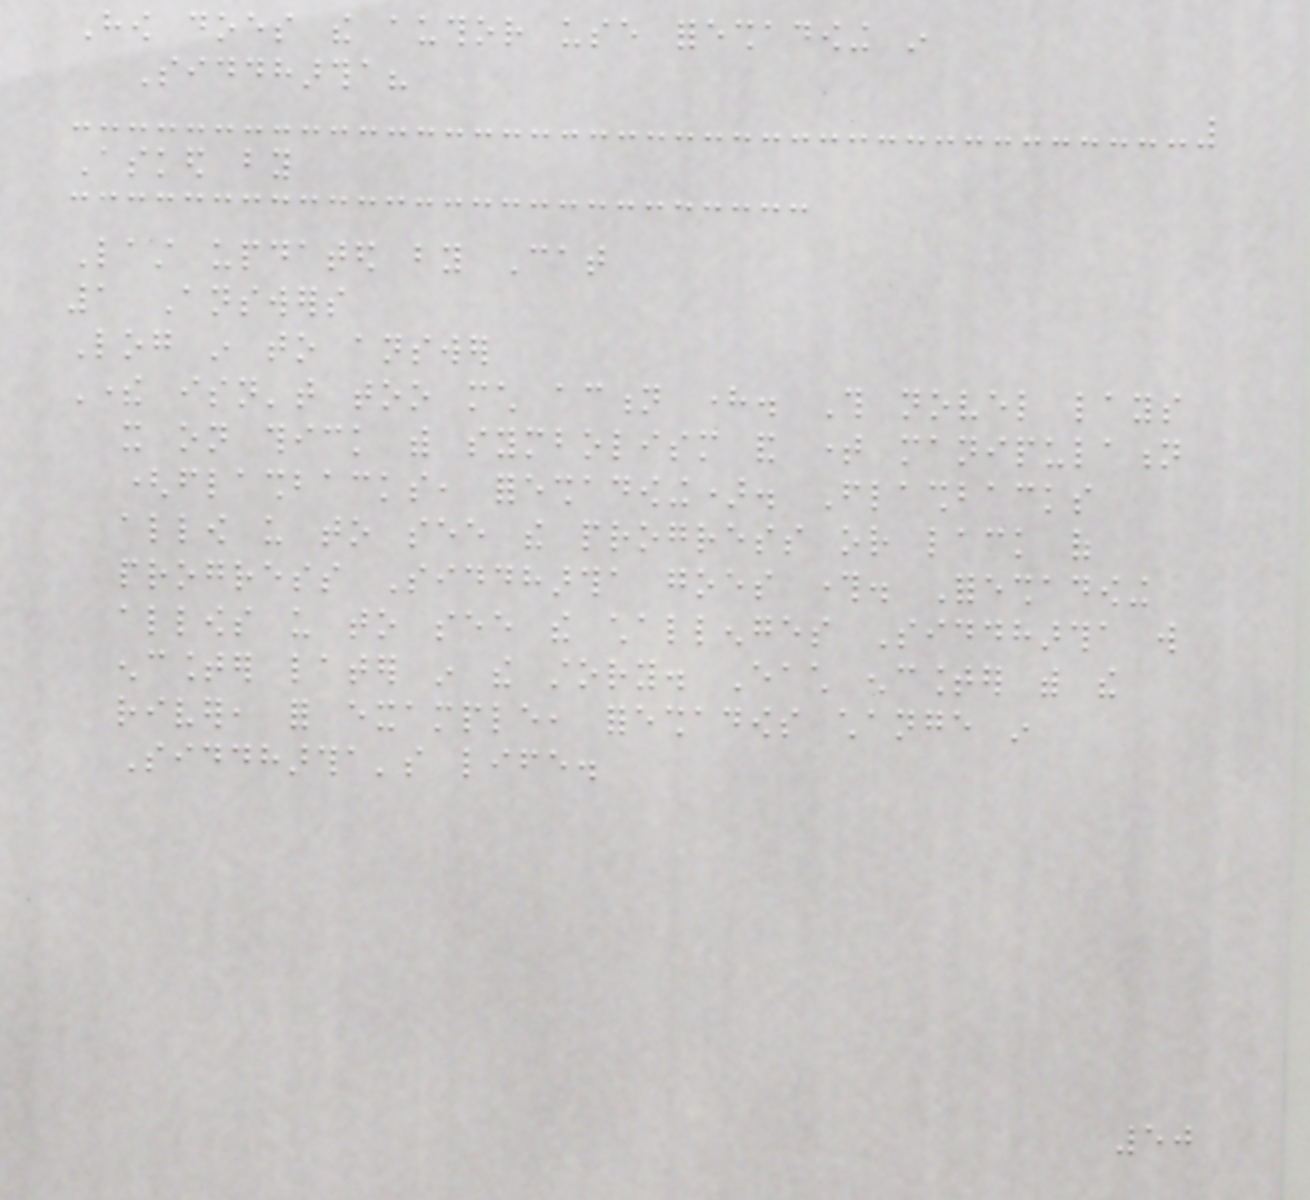How does the author use foreshadowing in
Siddhartha?
Asked by
Last updated by Cat
1 Answers
Log in to answer
There isn't too much action here. This novel lays
it on thick with symbolism and time manipulation
(flashbacks, foreshadowing). Flashbacks
allow us to see the progress or lack of
progress Siddhartha goes through. Foreshadowing
allows us to see the challenges Siddhartha will
encounter later in the story. Each encounter with the
river, for example, foreshadows change in
Siddhartha's life.
50
